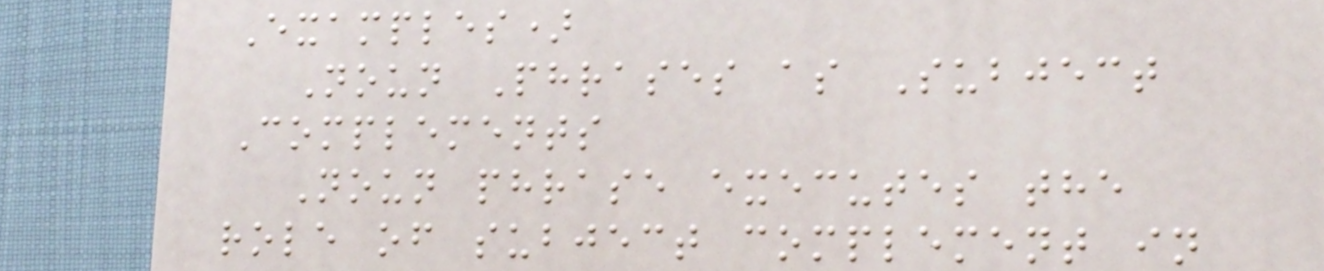Examples)
Noun Phrases as Subject
Complements
Noun phrase executes the
role of subject complement in
